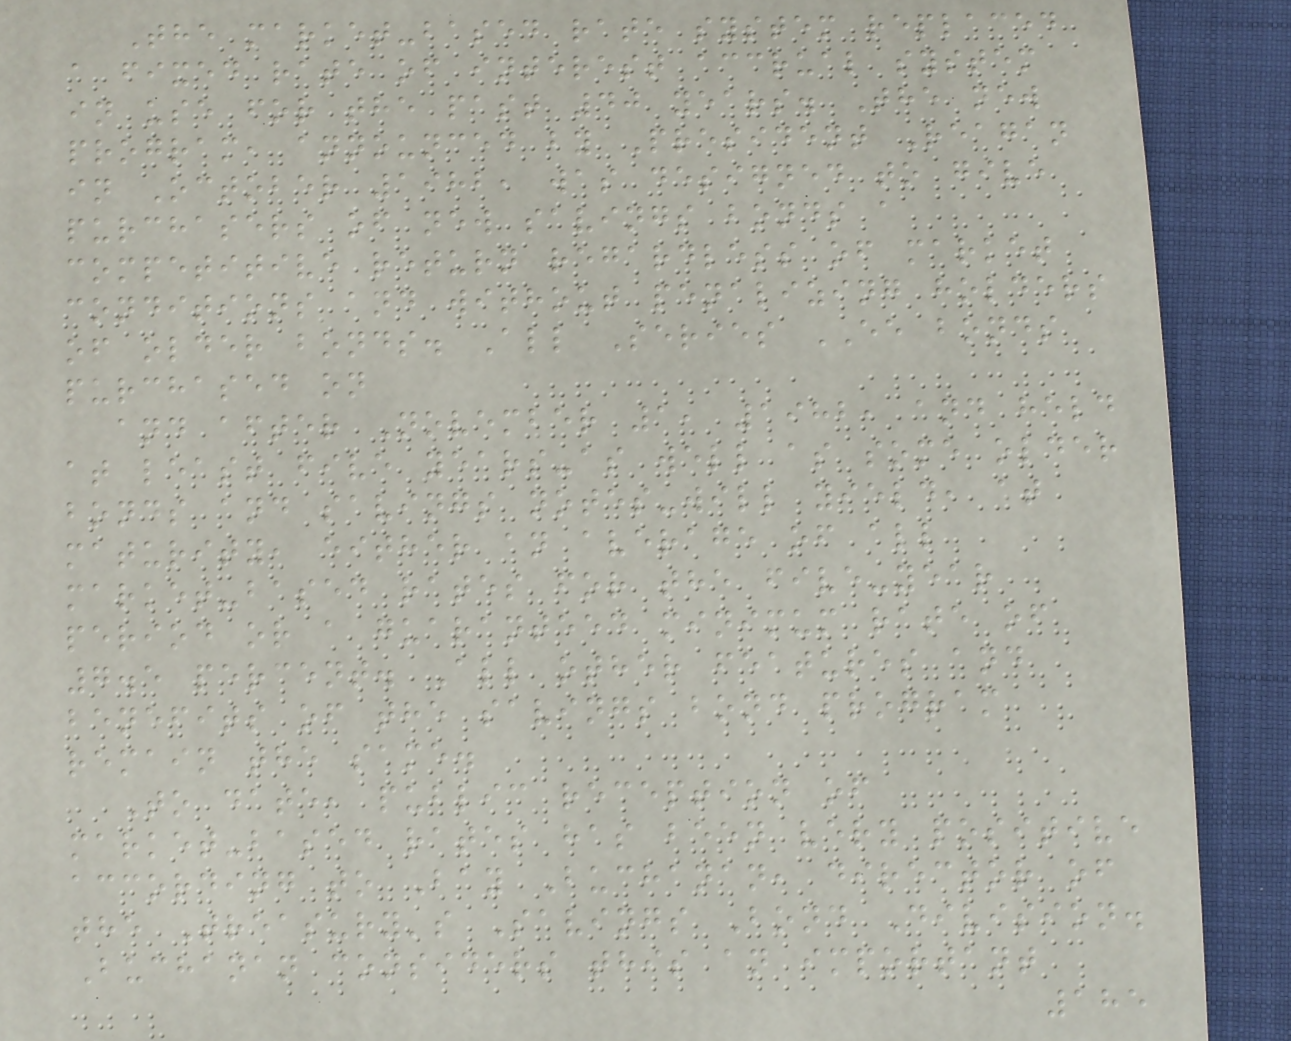The market-based rate system replaced
a fixed rate of interest accrual system
in use for the past 40 years. The new
program, announced by President Reagan
in October 1982, was designed to give
purchasers of new savings bonds a
competitive return regardless of market
conditions and without penalizing holders
of older bonds. All Series EE bonds
purchased on
and after November 1, 1982, and held
at least five years-as well as some older
bonds and savings notes-will yield, at
maturity, either an average of all
market-based rates for the five-year
period or a guaranteed minimum rate of
7.5 percent. All other features and
benefits of the savings bond program
remain the same.
To date, public reception of
market-based rates has been very positive
according to Bay Buchanan, director of
the Treasury's Savings Bond Division.
Buchanan considers this an important
185
